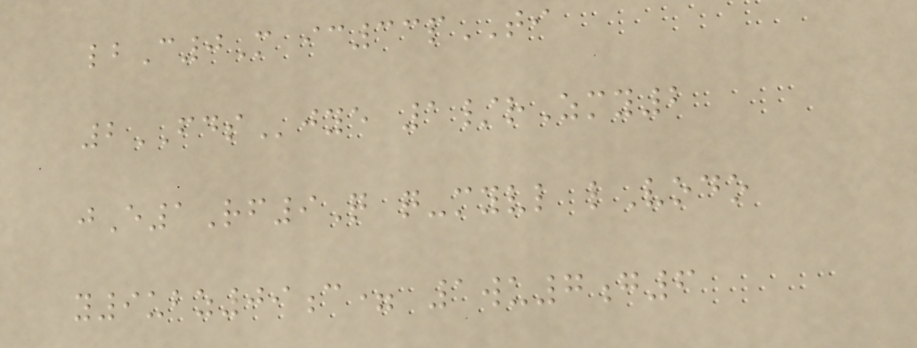lbC0M ic33pTI
2FDSjye 1/rZmy2
jE1Rf9Q q-myvl lVodo
y9ubz09c= 1wu7g6
